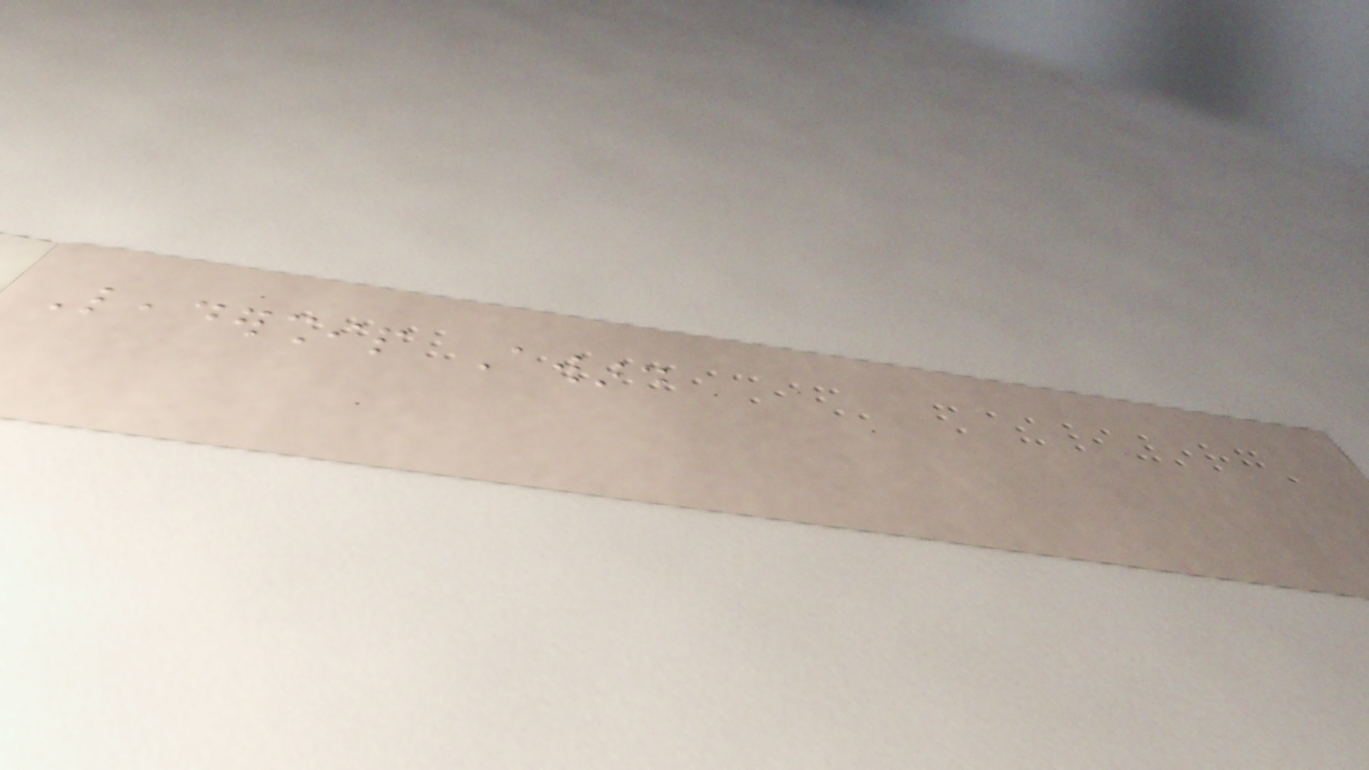Leadership Award
